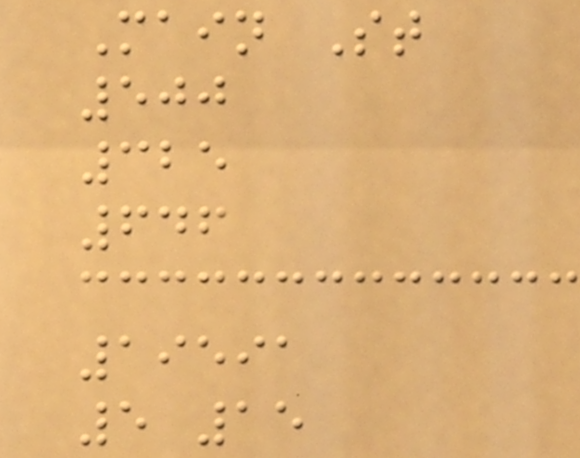Main St
500
325
646
19591
5 15
